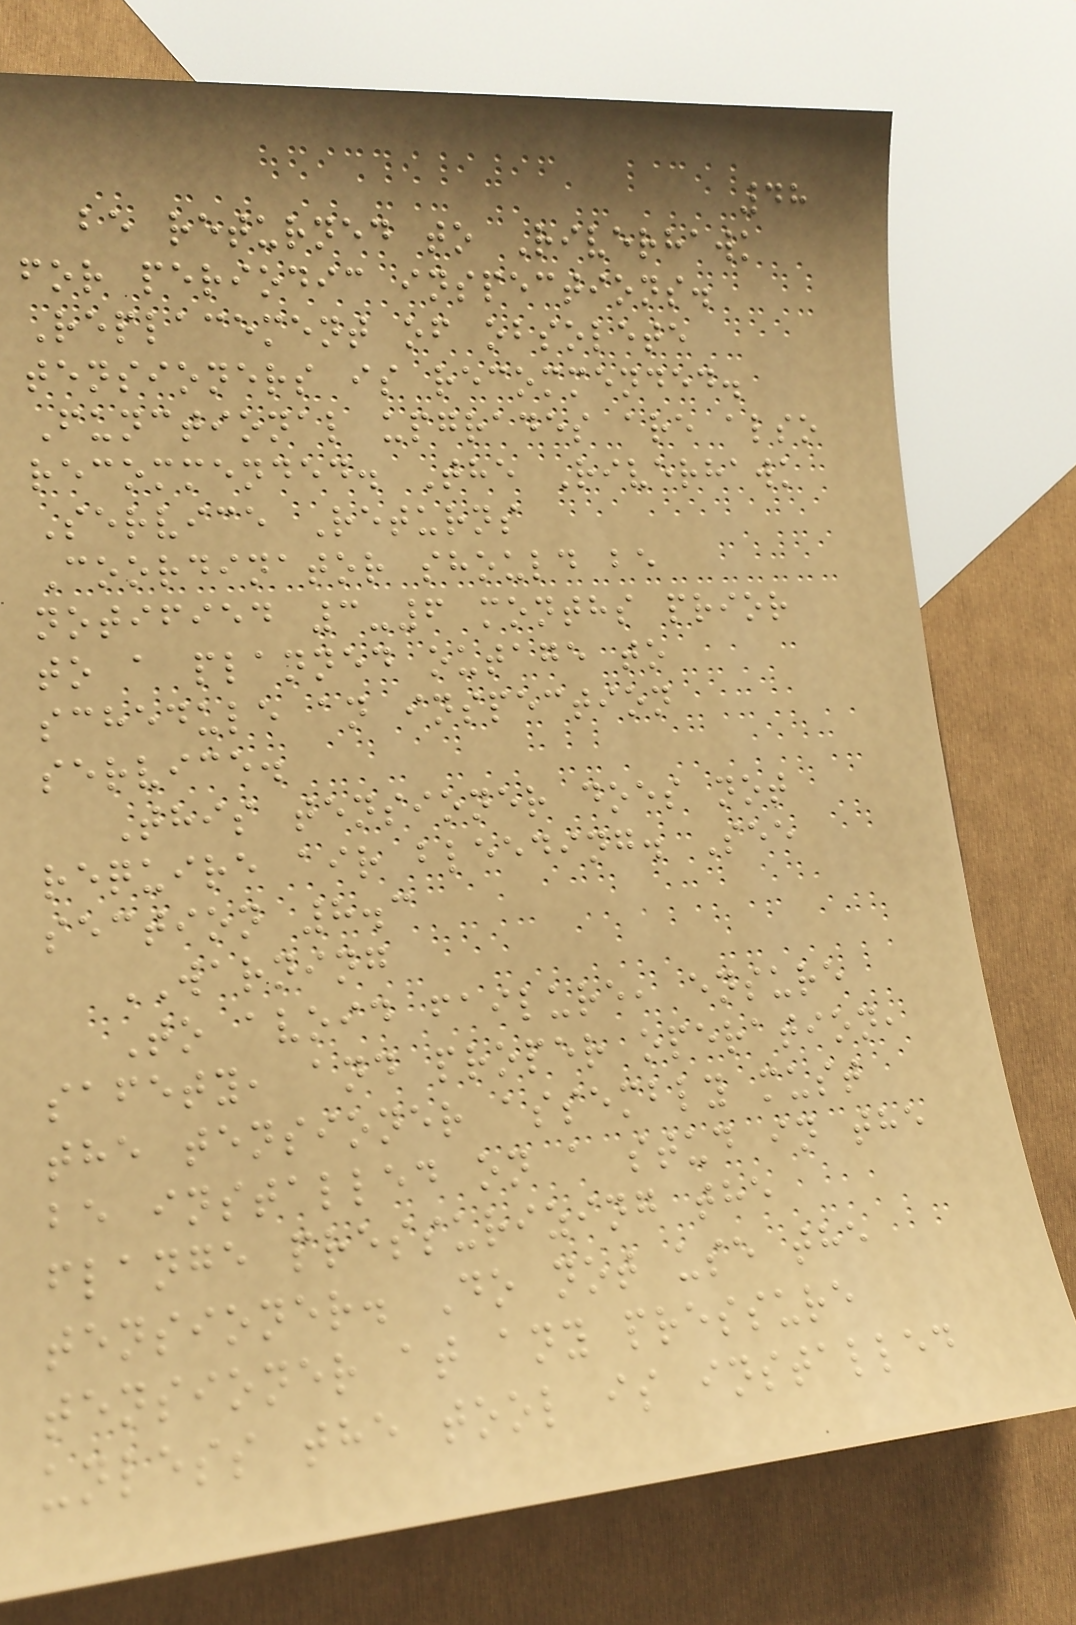48
be returned to Riverhawk
for periodic inspections.
Replacement of obsolete
tensioners is recommended.
Functional upgrades are also
recommended. The Riverhawk
Service Returns
Coordinator should be
notified 3-6 months prior
to a planned outage to
schedule an inspection
service.
This tensioner does not
require air bleeding. See
section 8.3
WARNING
To avoid failure, ensure
safety, and proper operation,
the tensioner assembly must
be installed on a stud in the
flange pressurizing the
tensioner. Do not use the
tensioner at any pressure
unless the tool is installed
